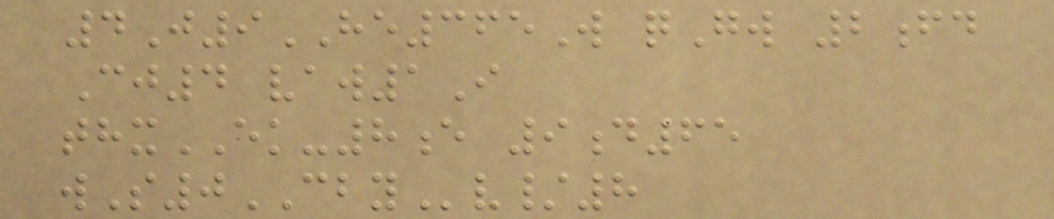4J9HE365W qGw 2fd
Cj4 vaw1I
thxEK-8e 9d65
wS0CBYv/8
